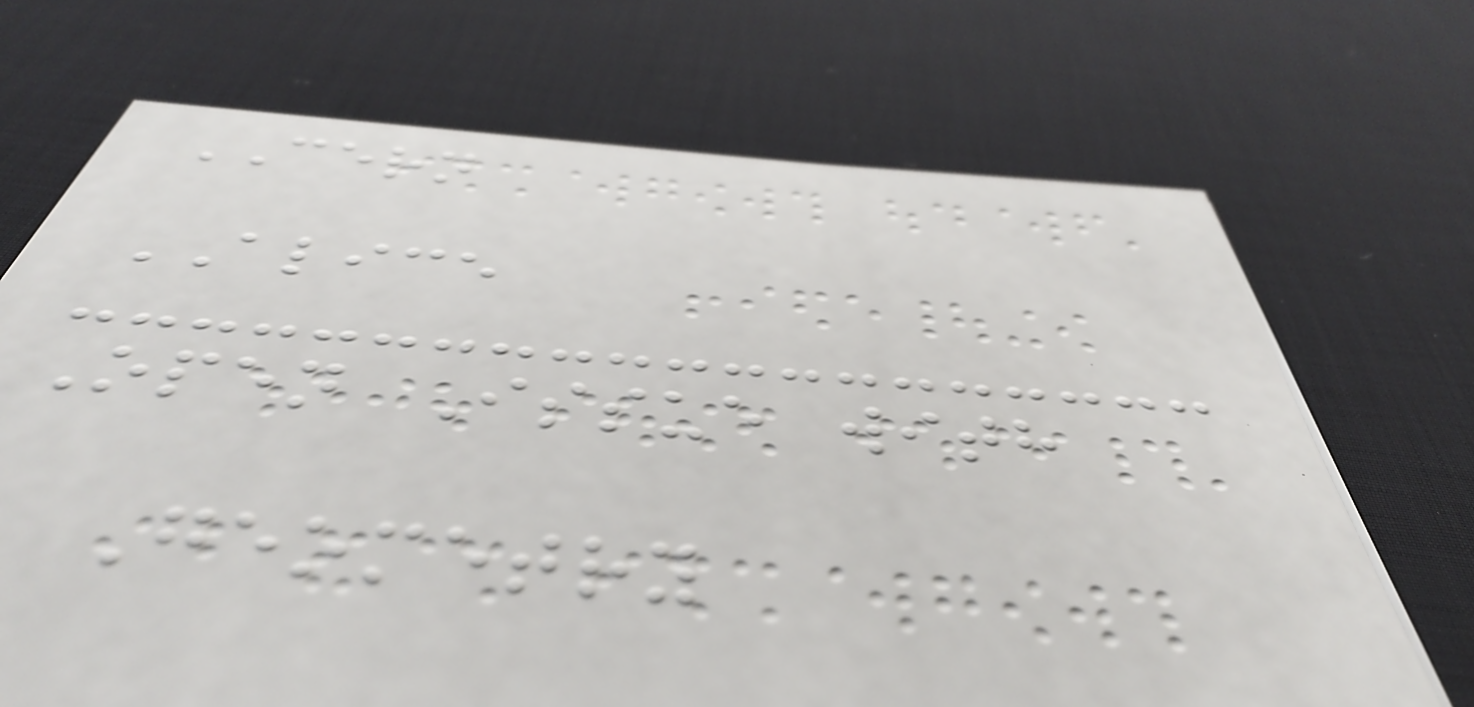CERN
ALICE
Open Issue with
Geometry
